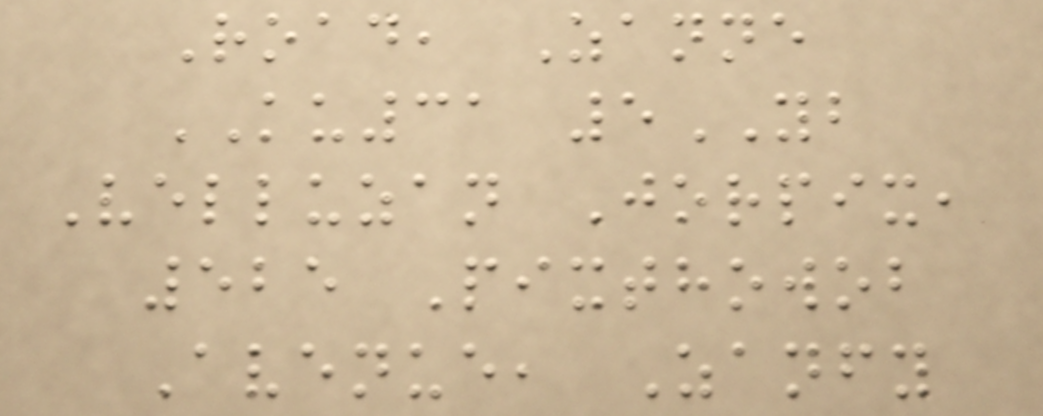Road, Zanne
KU31 5YB
Velluzan Jorpix,
525 Pixthowob
Avenue, Zanfy
